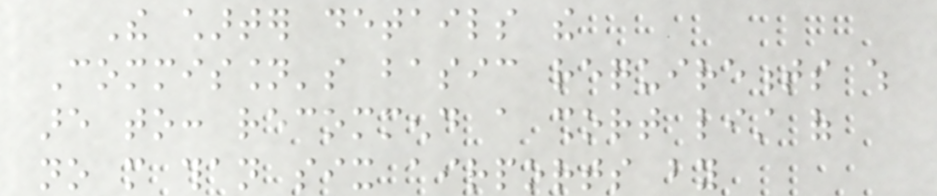The charter details the
Commission's basic requirements which
are to: recommend a short list of
no more than six airports by
